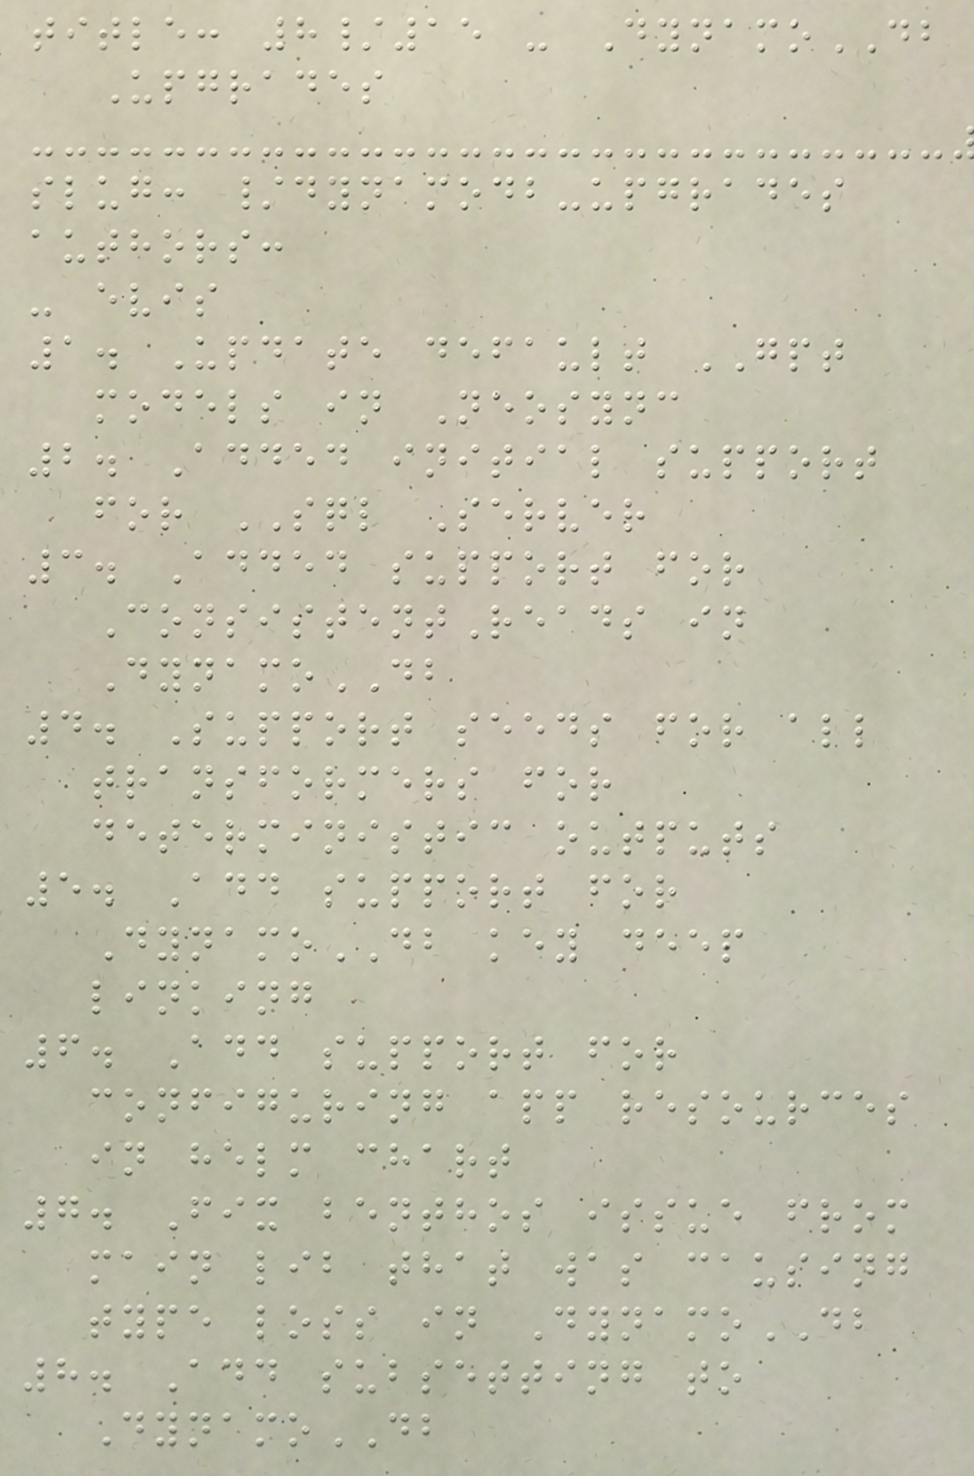title: 8/15 - DynamoDB
Upgrades
slug: /dynamodb-upgrades
authors:
- evis
1. Update default GPT
models in Neosync
2. Added initial support
for SQL Server
3. Added support for
ConsistentReads in
DynamoDB
4. Support seeds for all
transformers for
deterministic outputs
5. Add support for
DynamoDB key deep
linking
6. Add support for
configuring app resources
in helm chart
7. Fix benthos issue from
main lib that was causing
type loss in DynamoDB
8. Add subsetting to
DynamoDB
